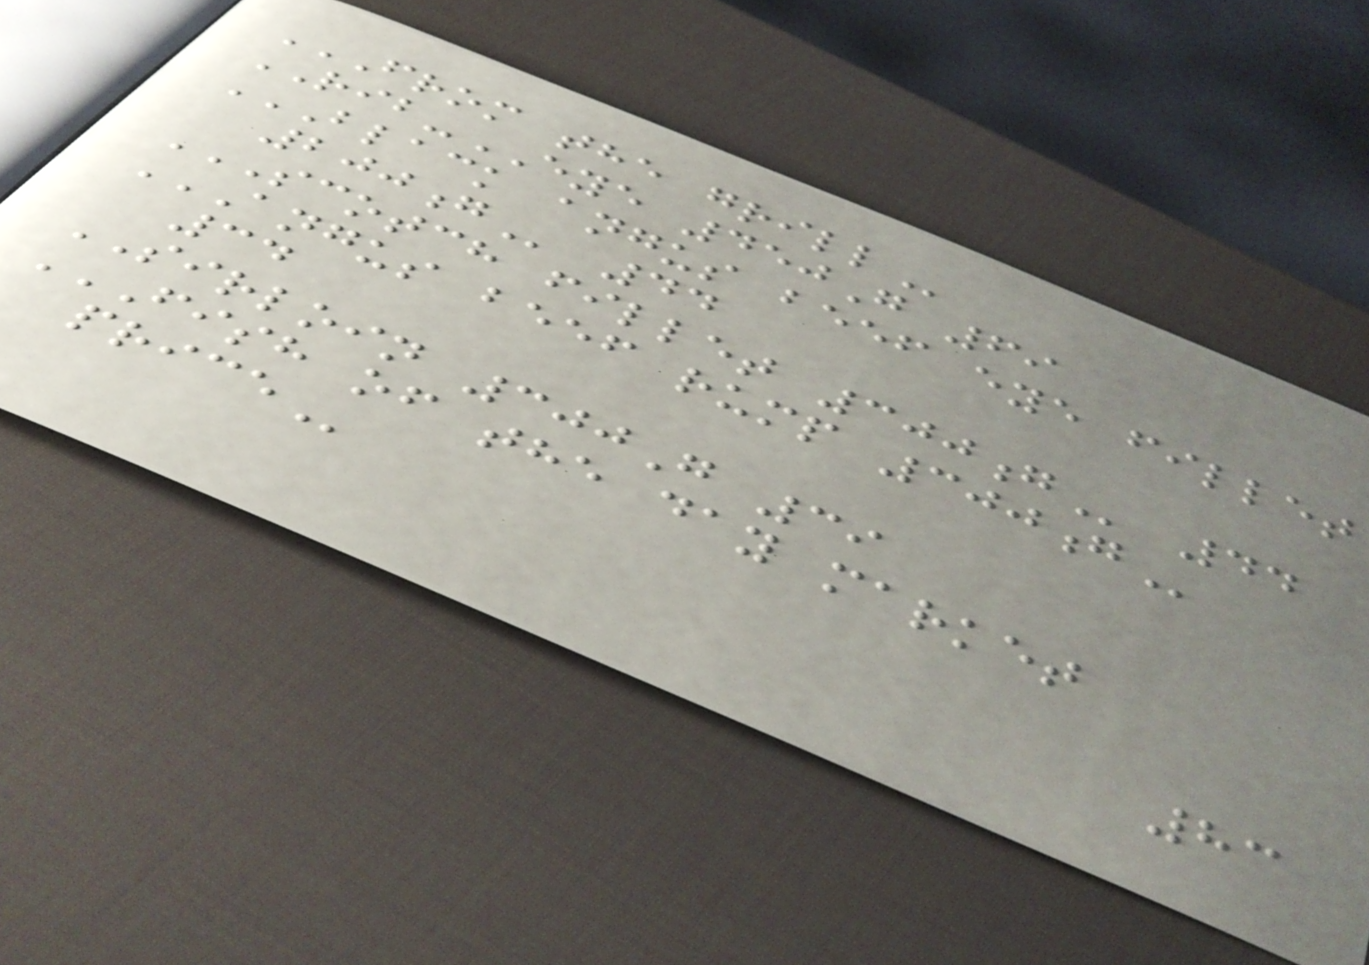FROM THE GRILL
RIB-EYE 450G 69
BLACK ANGUS BEEF EYE FILLET
200G 44
SCOTCH FILLET 300G 44
ANGUS BEEF RUMP 300G
34
SIRLOIN 300G 39
FISH OF THE DAY MARKET
PRICE
83
